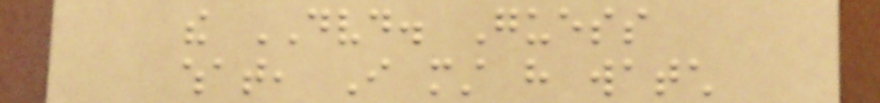the DVD. Guess
what, I must have watch
